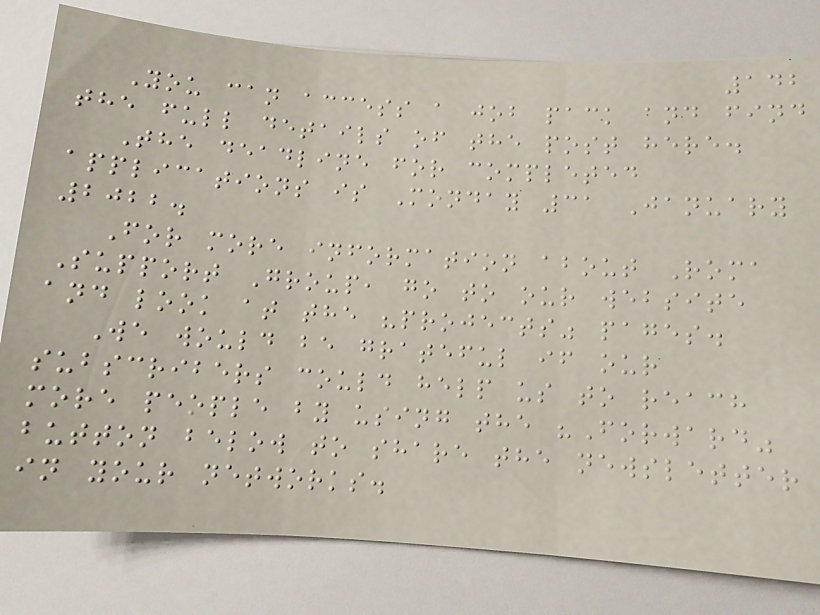142
You can access a job pack and find
the full details of the post here.
The deadline for completed
applications is Monday 31 January
2022.
For more information about Roma
Support Group, go to our website
and look at the "projects" pages.
We would be grateful if our
subscribers could help us to reach
more people by using the "Forward"
button below to share the newsletter
in your networks.
